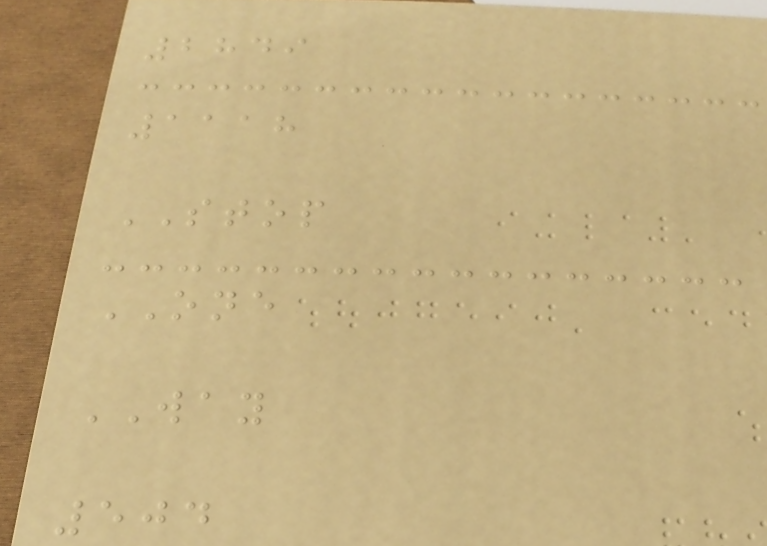2849
1118
STOP
ONE
WAY
504
